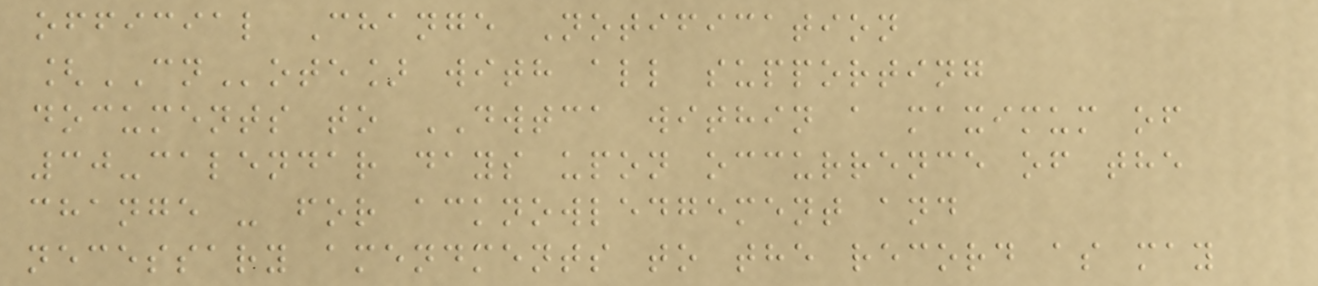official Change Notification
[CNote] with all supporting
documents to DWTCA within a maximum of
30-calendar days upon occurrence of the
change - for acknowledgement and
necessary amendments to the record as may
